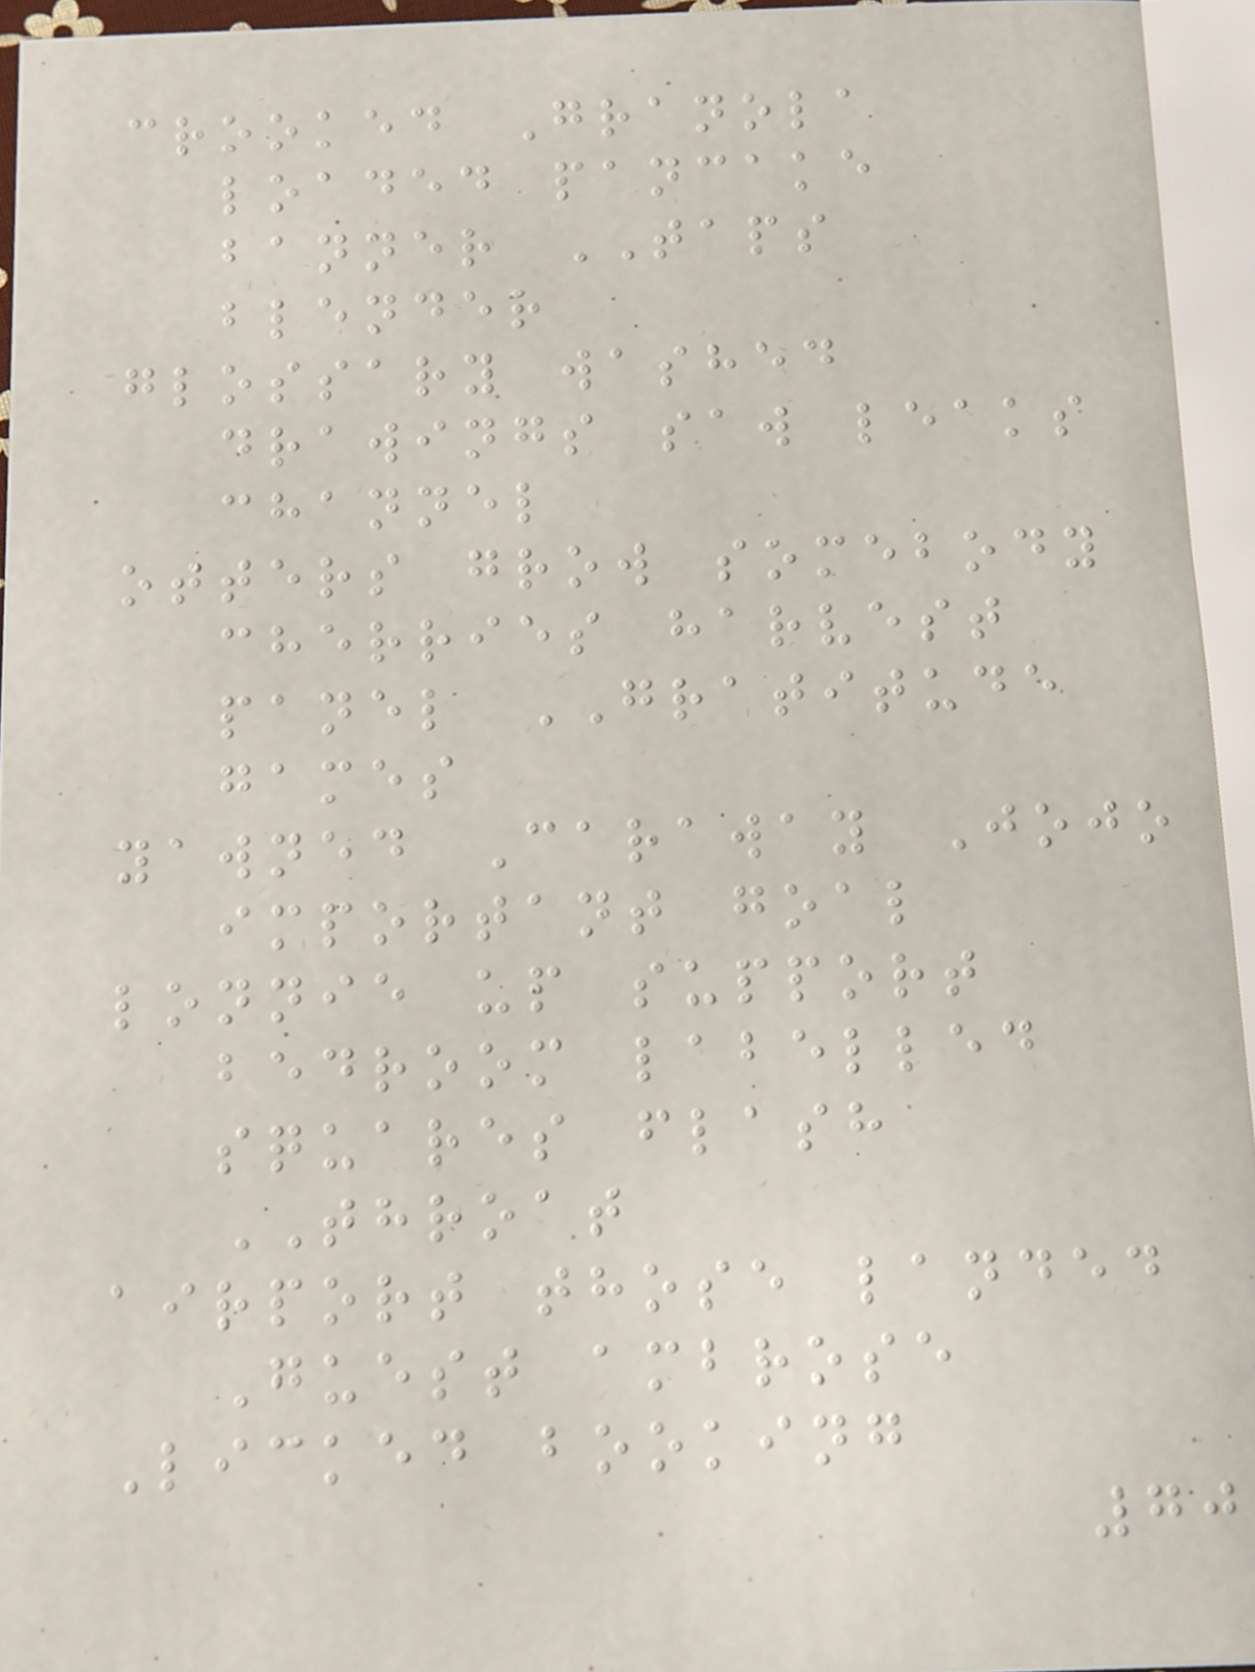crooked Granola
loaded pancake
banner TAPS
blender
glossary washed
drawings saw leaks
channel
otters grow somebody
cherries harvest
panel GRATITUDE
games
yawned Caraway Jojo
important goal
lonnie up support
bedroom labelled
squares flash
THROAT
airport those landed
Guest ambrose
Licked booking
70
